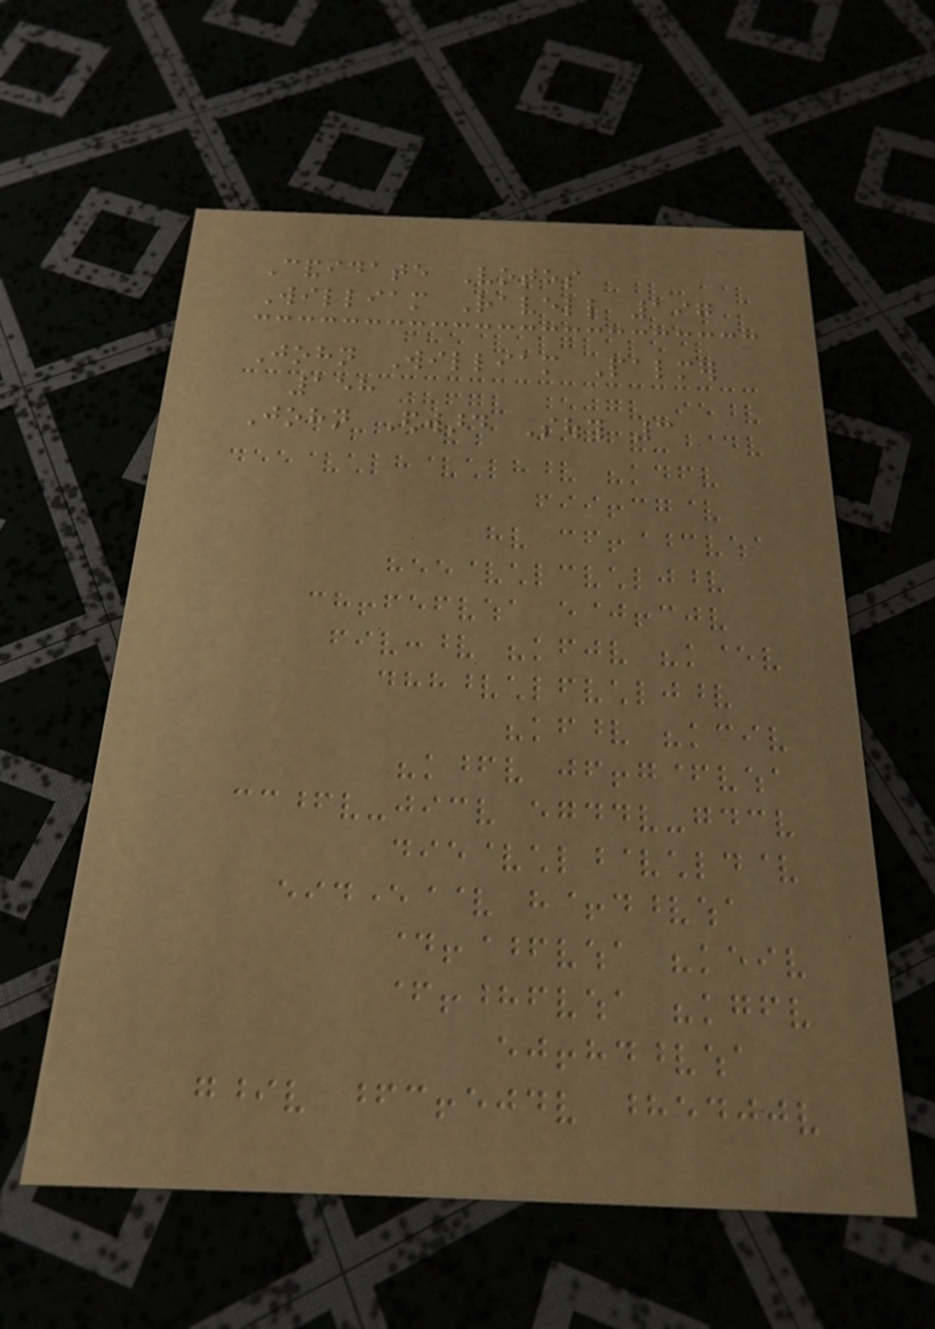Candidate Votes
William Ravell 197
John William Palmer
158
John Edward South 3
